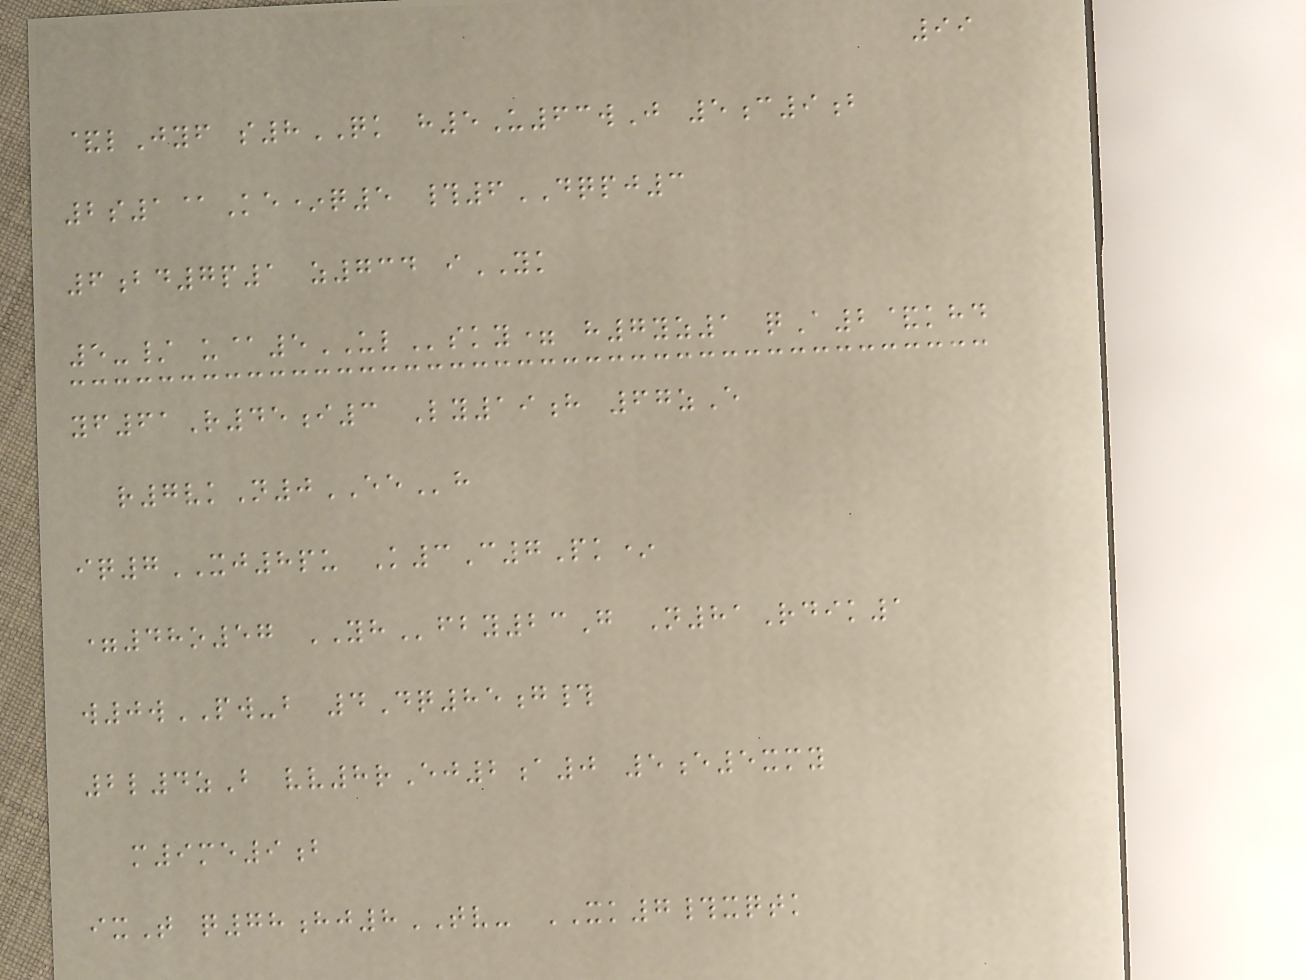99
&lJyf s8QK h5U63wJ 5c9b
2s1@Ke*q5 #6DQPJ3
6bd7p1 z734 iYK
5-/ u@5ULsky= h7yz1 qA2&khd
yf61R45i3 Ly19h 67zE
r7vkN0EEh
iq7XJ8pu K3C7Pk*
=48o57 YHfby23G N81Rdik1
w0wPW-b 4Dq85g#
2l4zB vv8rEj2a0 5e5xmy
m9me9b
ixT q78hj8TV- XK7#xqtk
